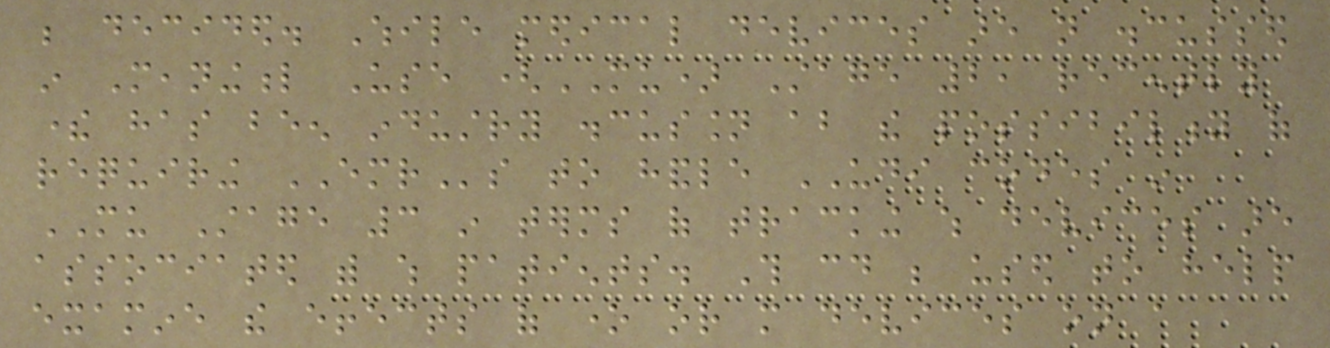be decided. While medical devices are not discussed
in Meaningful Use (MU) Stage 2, recently
there has been industry discussion about the possibility of
requiring EMRs to handle UDI codes in
MU Stage 3 in terms of tracking which devices are
associated with which patients. This could be used to help
examine the effects of one or more devices on a
